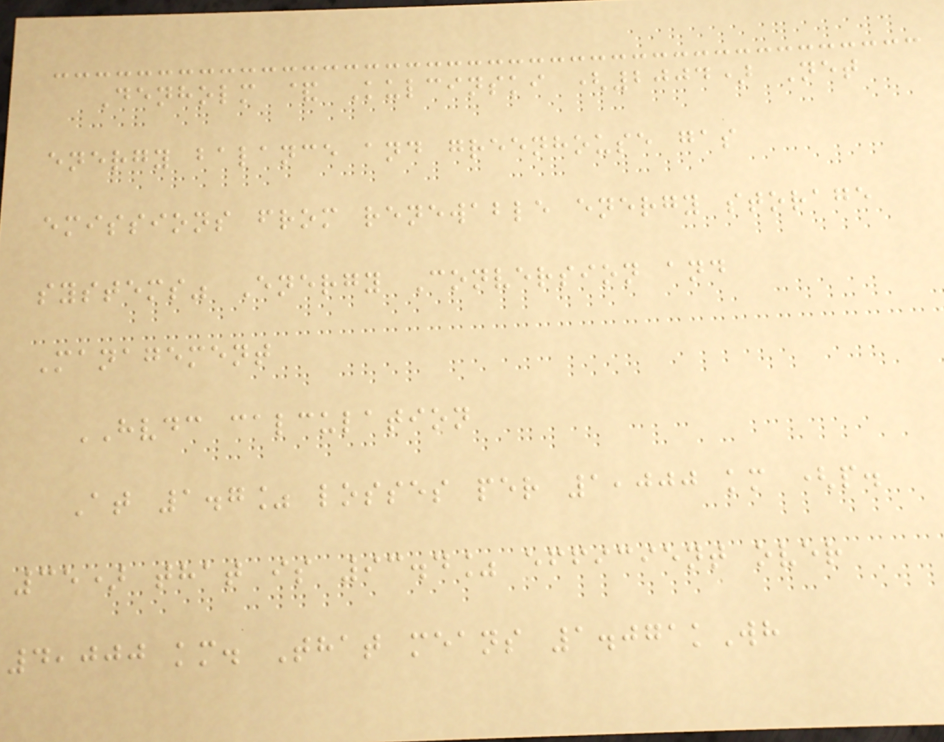Denholm & Kulcinski (2004) Net
energy balance and greenhouse gas
emissions from renewable energy storage
systems" Energy Conversion and
Management
HVDC calculation
At 1.7% losses per 1,000 km (p.
35) that is 93.4% efficient over
4,000 km. That means 1.071kWh
